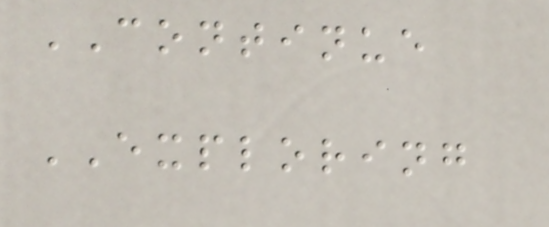CONTINUE
EXPLORING
